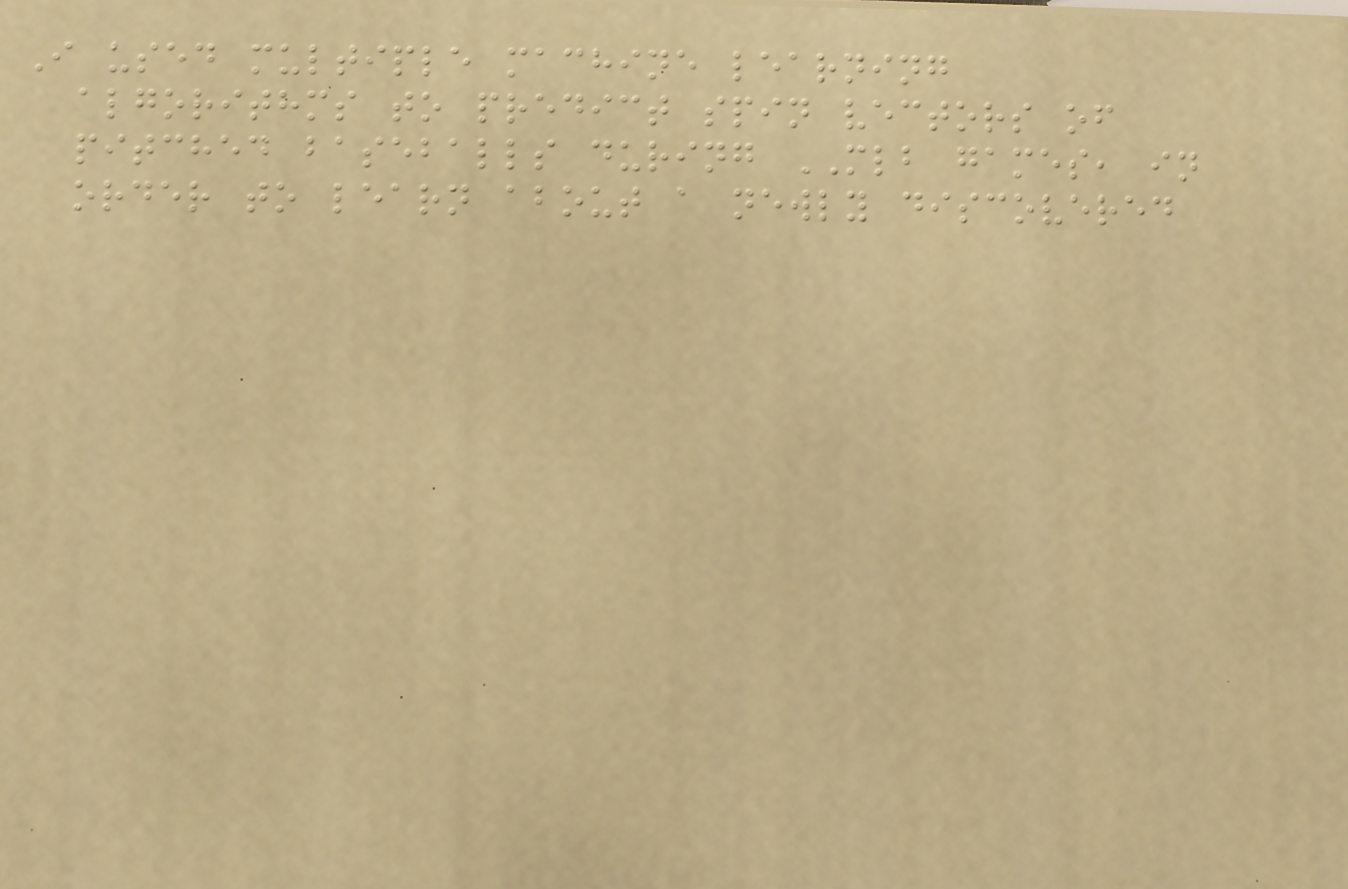I used multiple machine learning
algorithms to predict spin vectors of
pitched baseballs during MLB games, in
order to learn about a newly discovered
